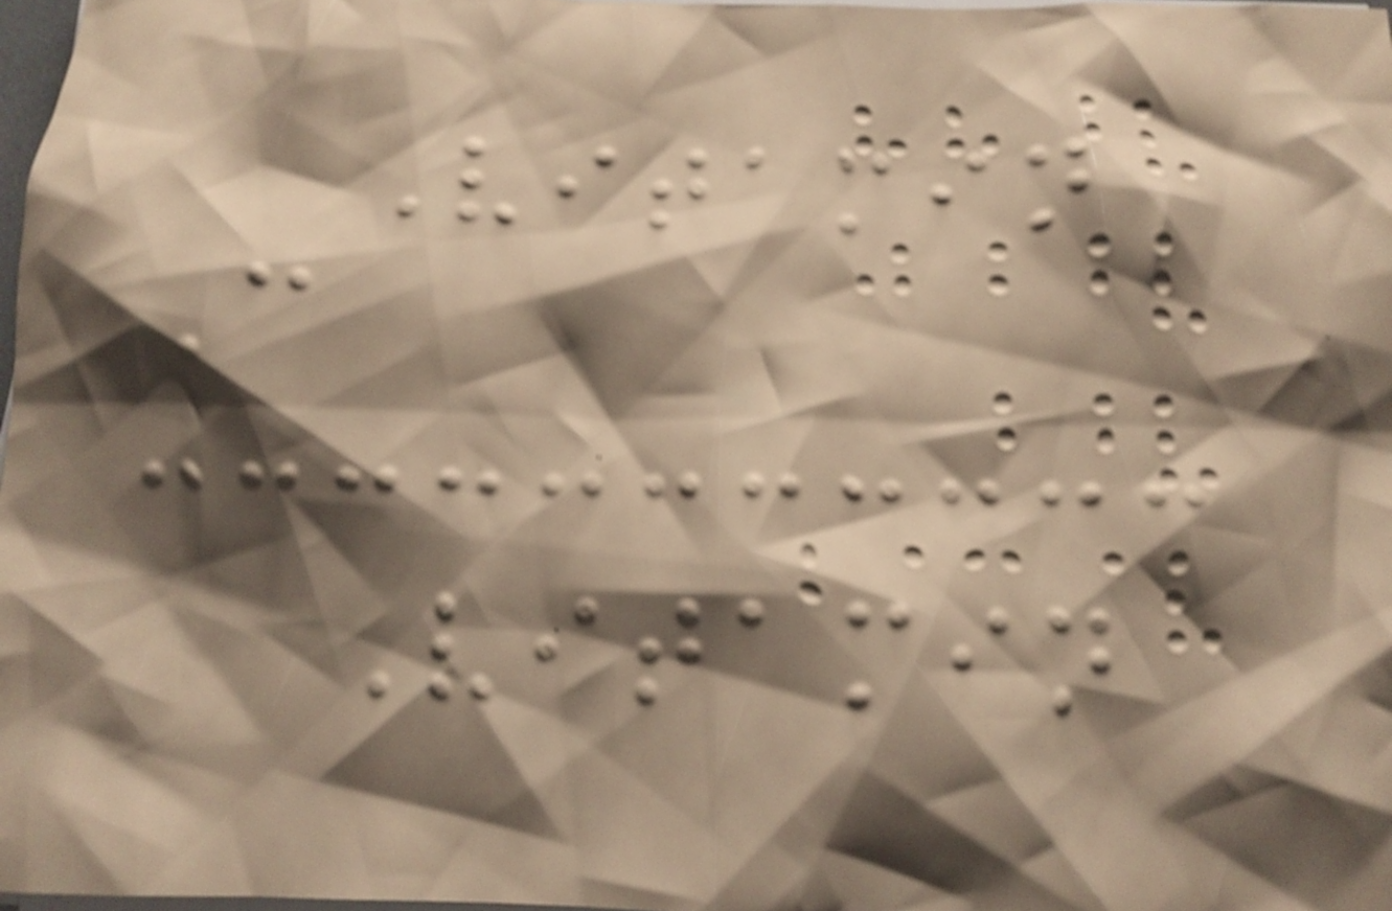Vitamin
C
Vitamin
